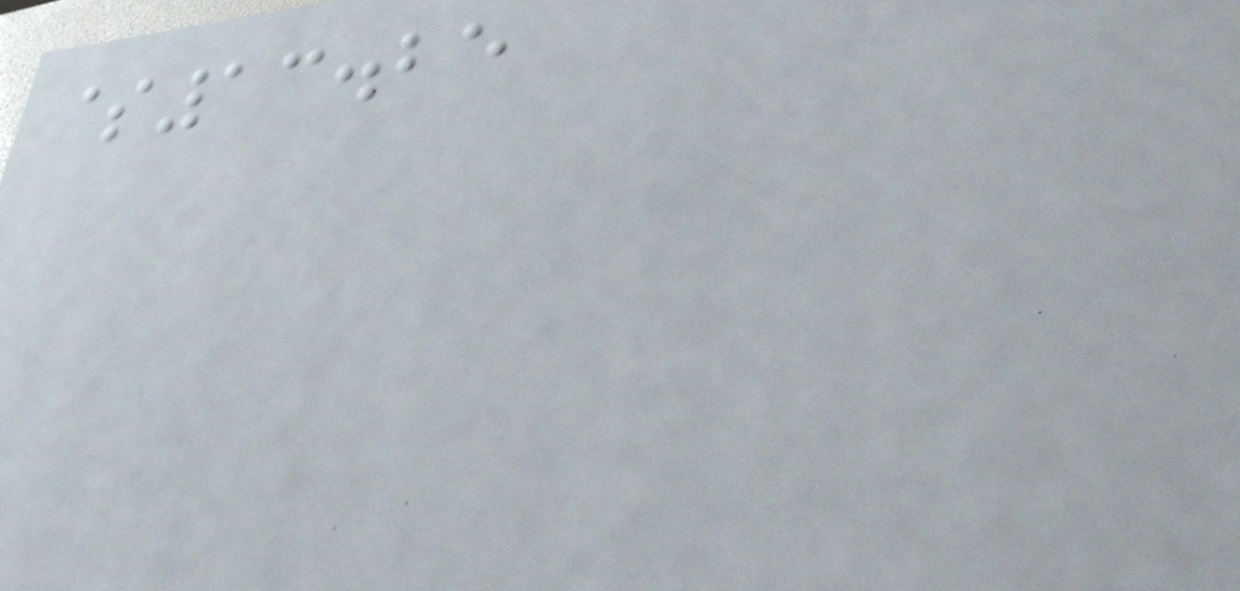$13.25
